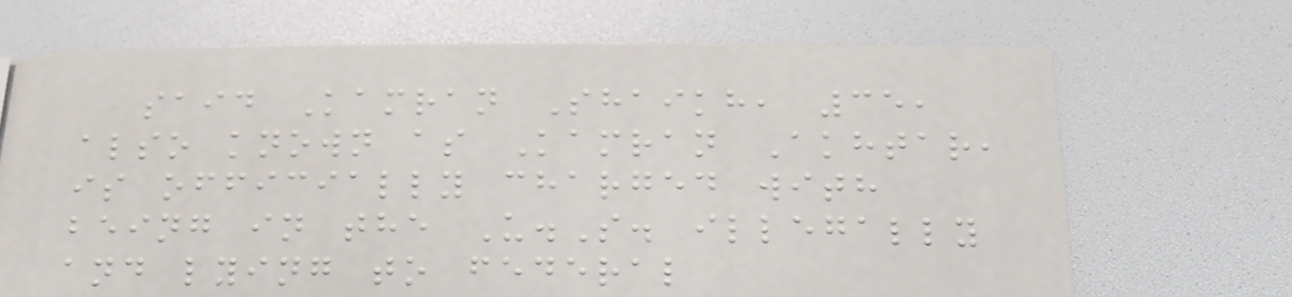said Kamran Shaikh, 35,
also known as Kamran Akhtar,
is officially charged with
being in the U.S. illegally
and lying to federal
